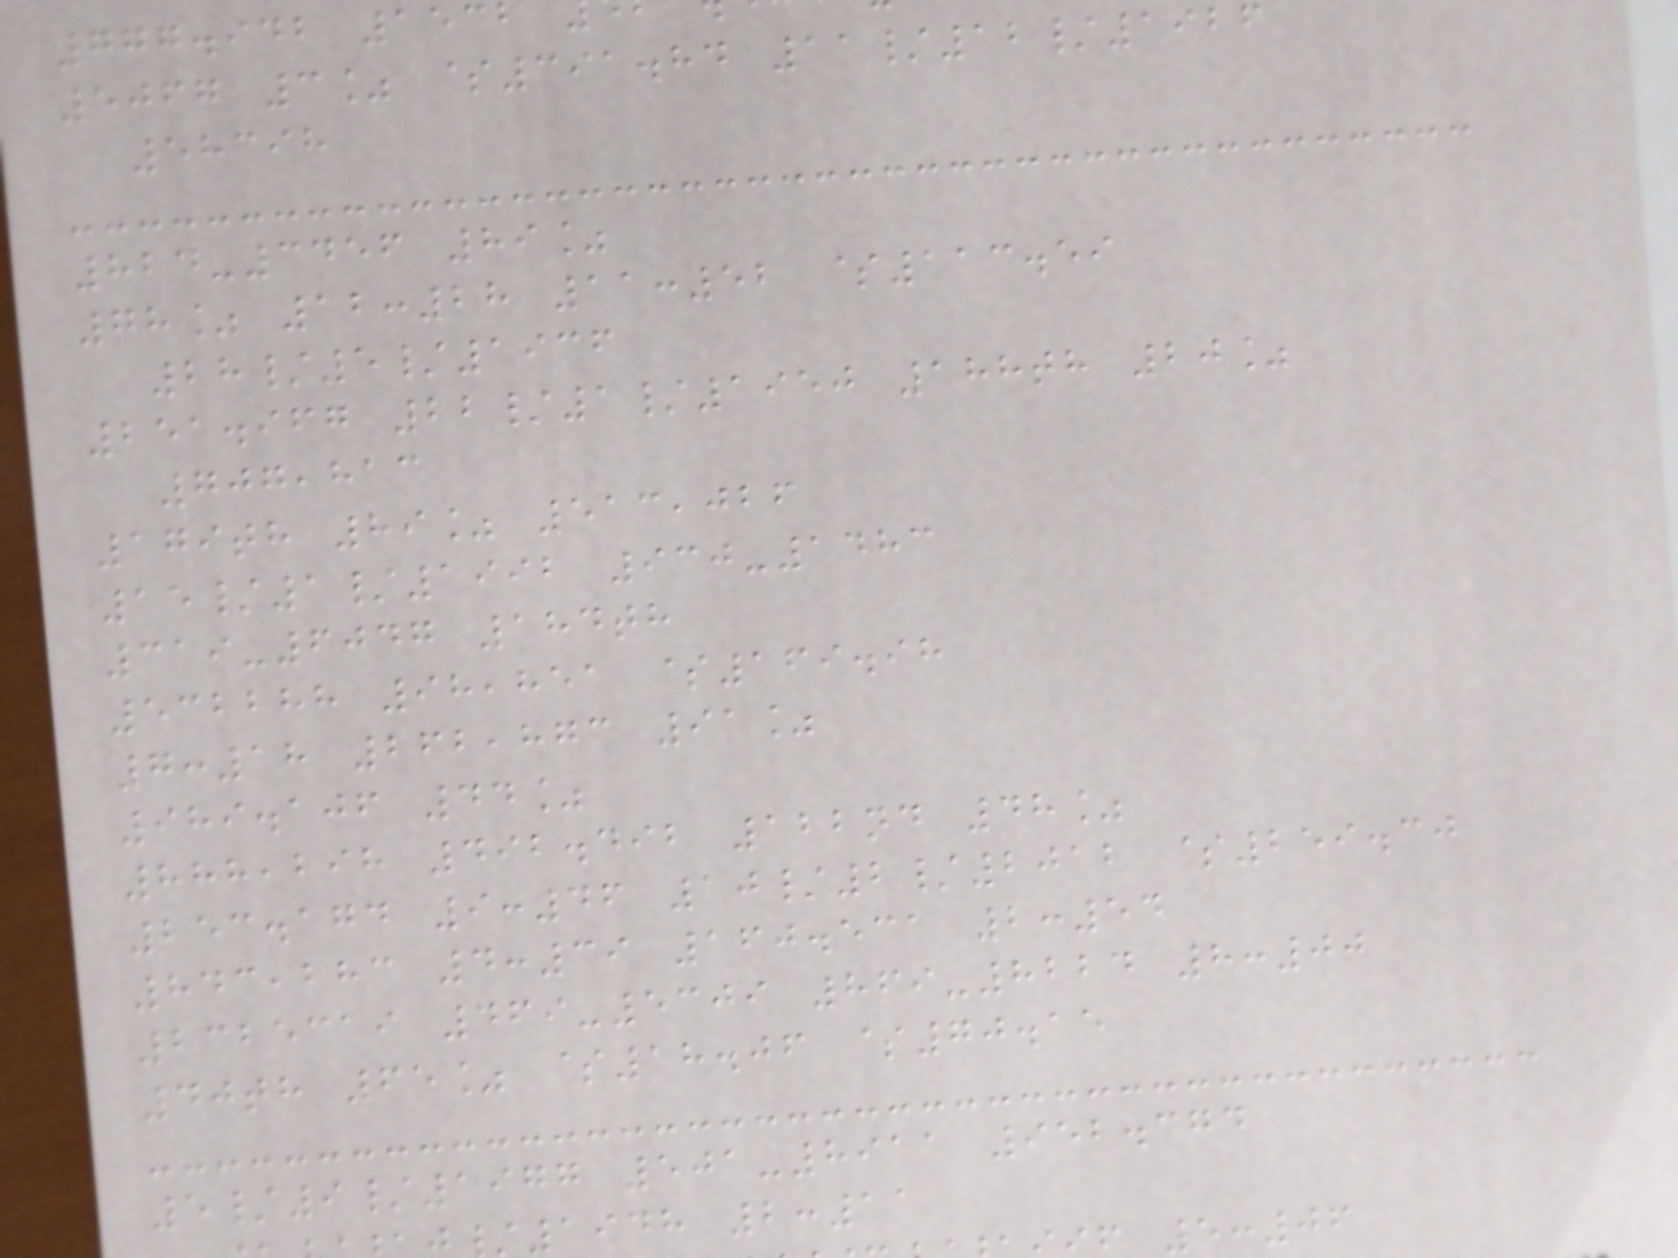777.942 153
5067 3% $391.84 11/12/1926
58398
824-3456 89%
78% 12:28 11:52 $113.59
28/5/1936
251.967 22/1/1950 188th 20%
707,813
179th 89% 513,026
15/1/1992 930-1483
319-6047 184th
532288 98,851 $169.98
7:18 262,873 91%
989.106 44%
888,298 492.492 122nd 48%
253.174 9:46 10/2/2012 $259.30
843,283 4:39 160.531 2:54
2325319 469-5309 869-8224 8:00
40th 65% $18.06 $70.15
5/9/1977 501-8911 952.374
1948 2:11
